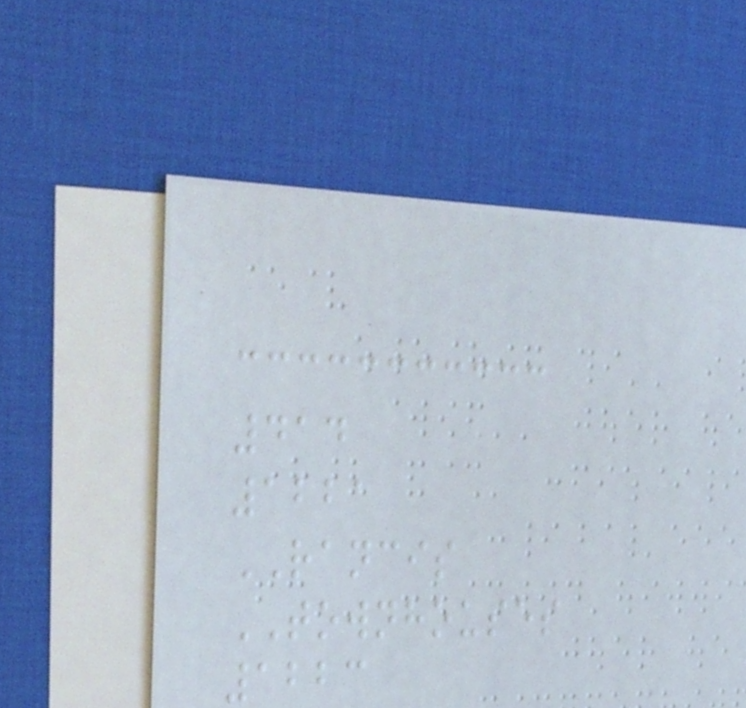414
1221
RANCIS
TOWNHOUSES
1223
